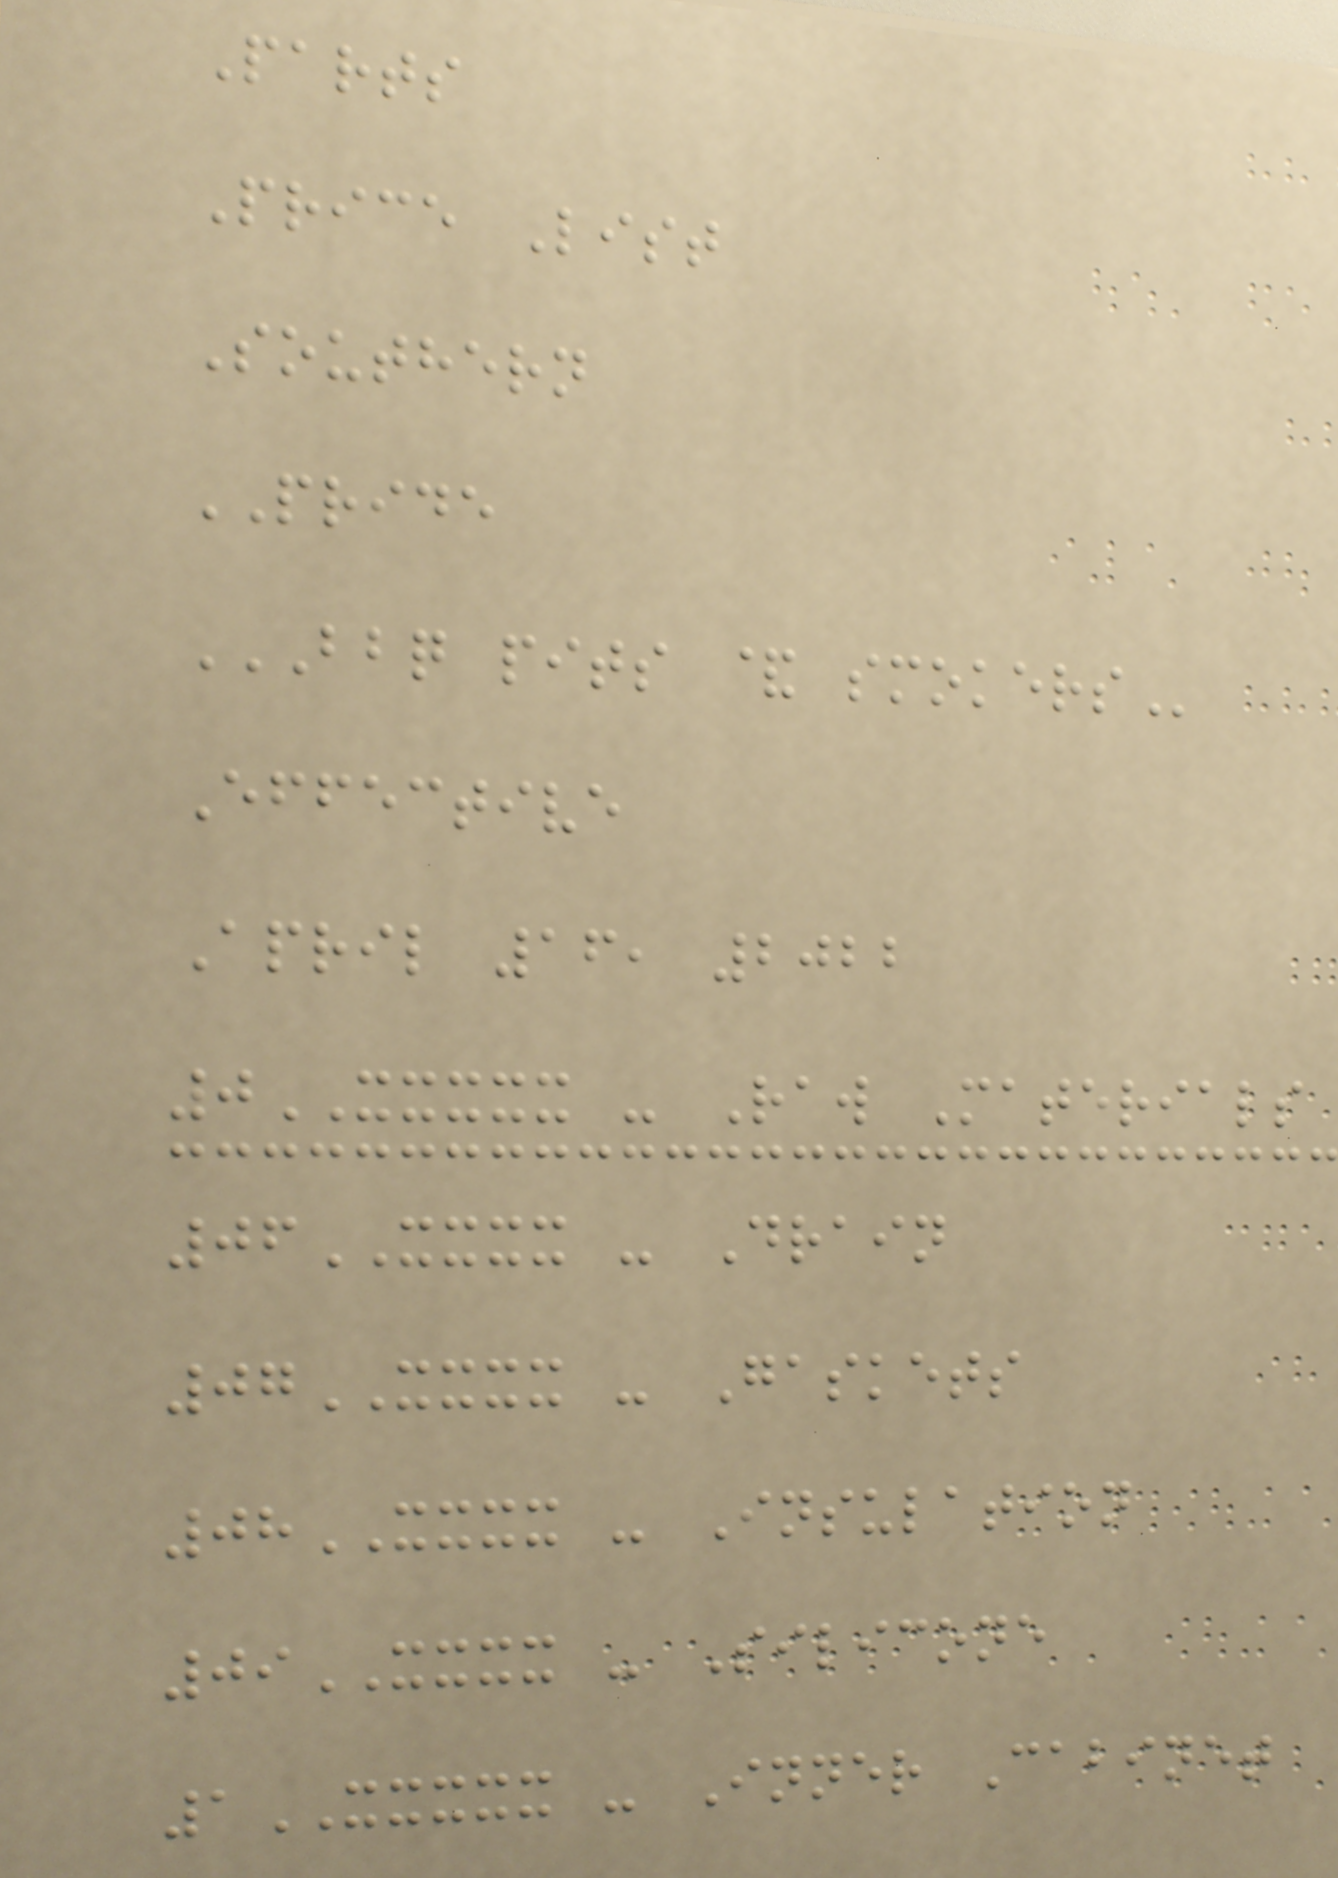Parts
Price List
Southern
PRIDE
BBQ PITS & SMOKERS
Effective
April 16, 2022
0XXXXX - Raw Materials
06XXXX - Drain
07XXXX - Gaskets
08XXXX - Insulation
09XXXX - Silicone
1XXXXX - Inner Cabinet
